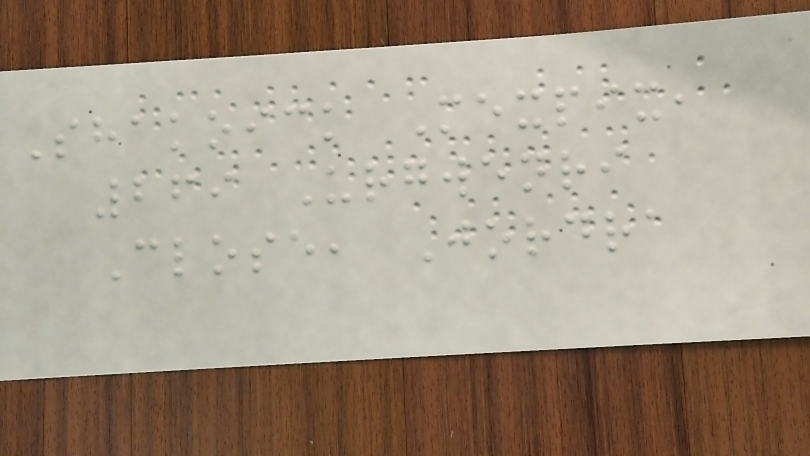Shakoick Mexpix,
269 Urgwenri
Close, Jordra
